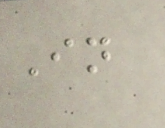In
